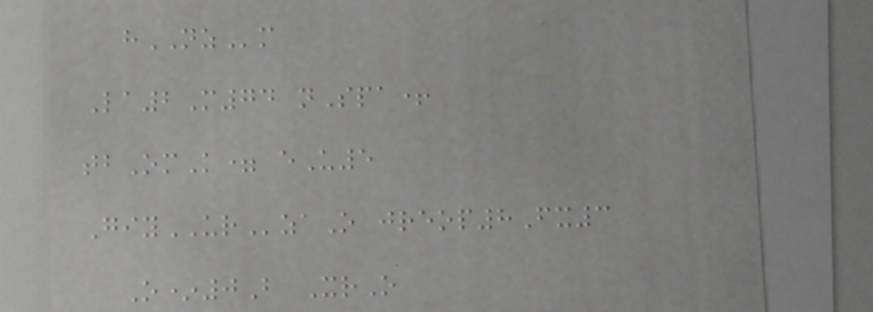hNZm
La2M74 nSpa+
tbOmK= eU5
GiyURzaO jreop8Fx3
O*0B XrO
